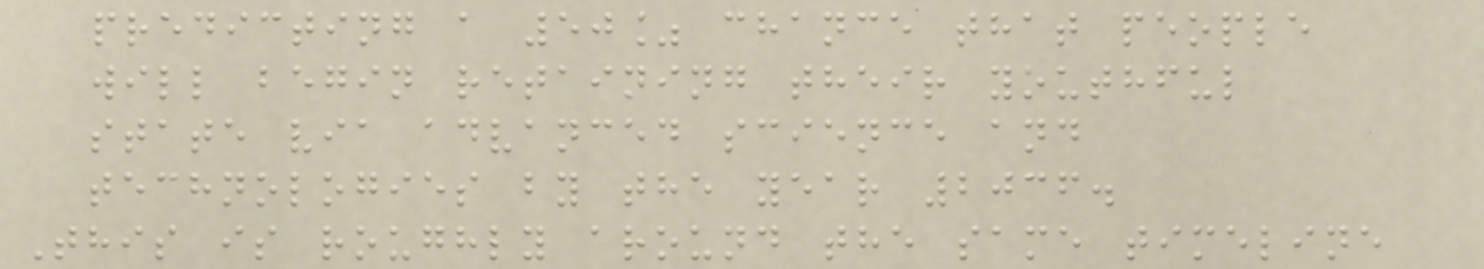predicting a 50% chance that people
will begin retaining their youthful
state via advanced science and
technologies by the year 2036.
This is roughly around the same timeline
